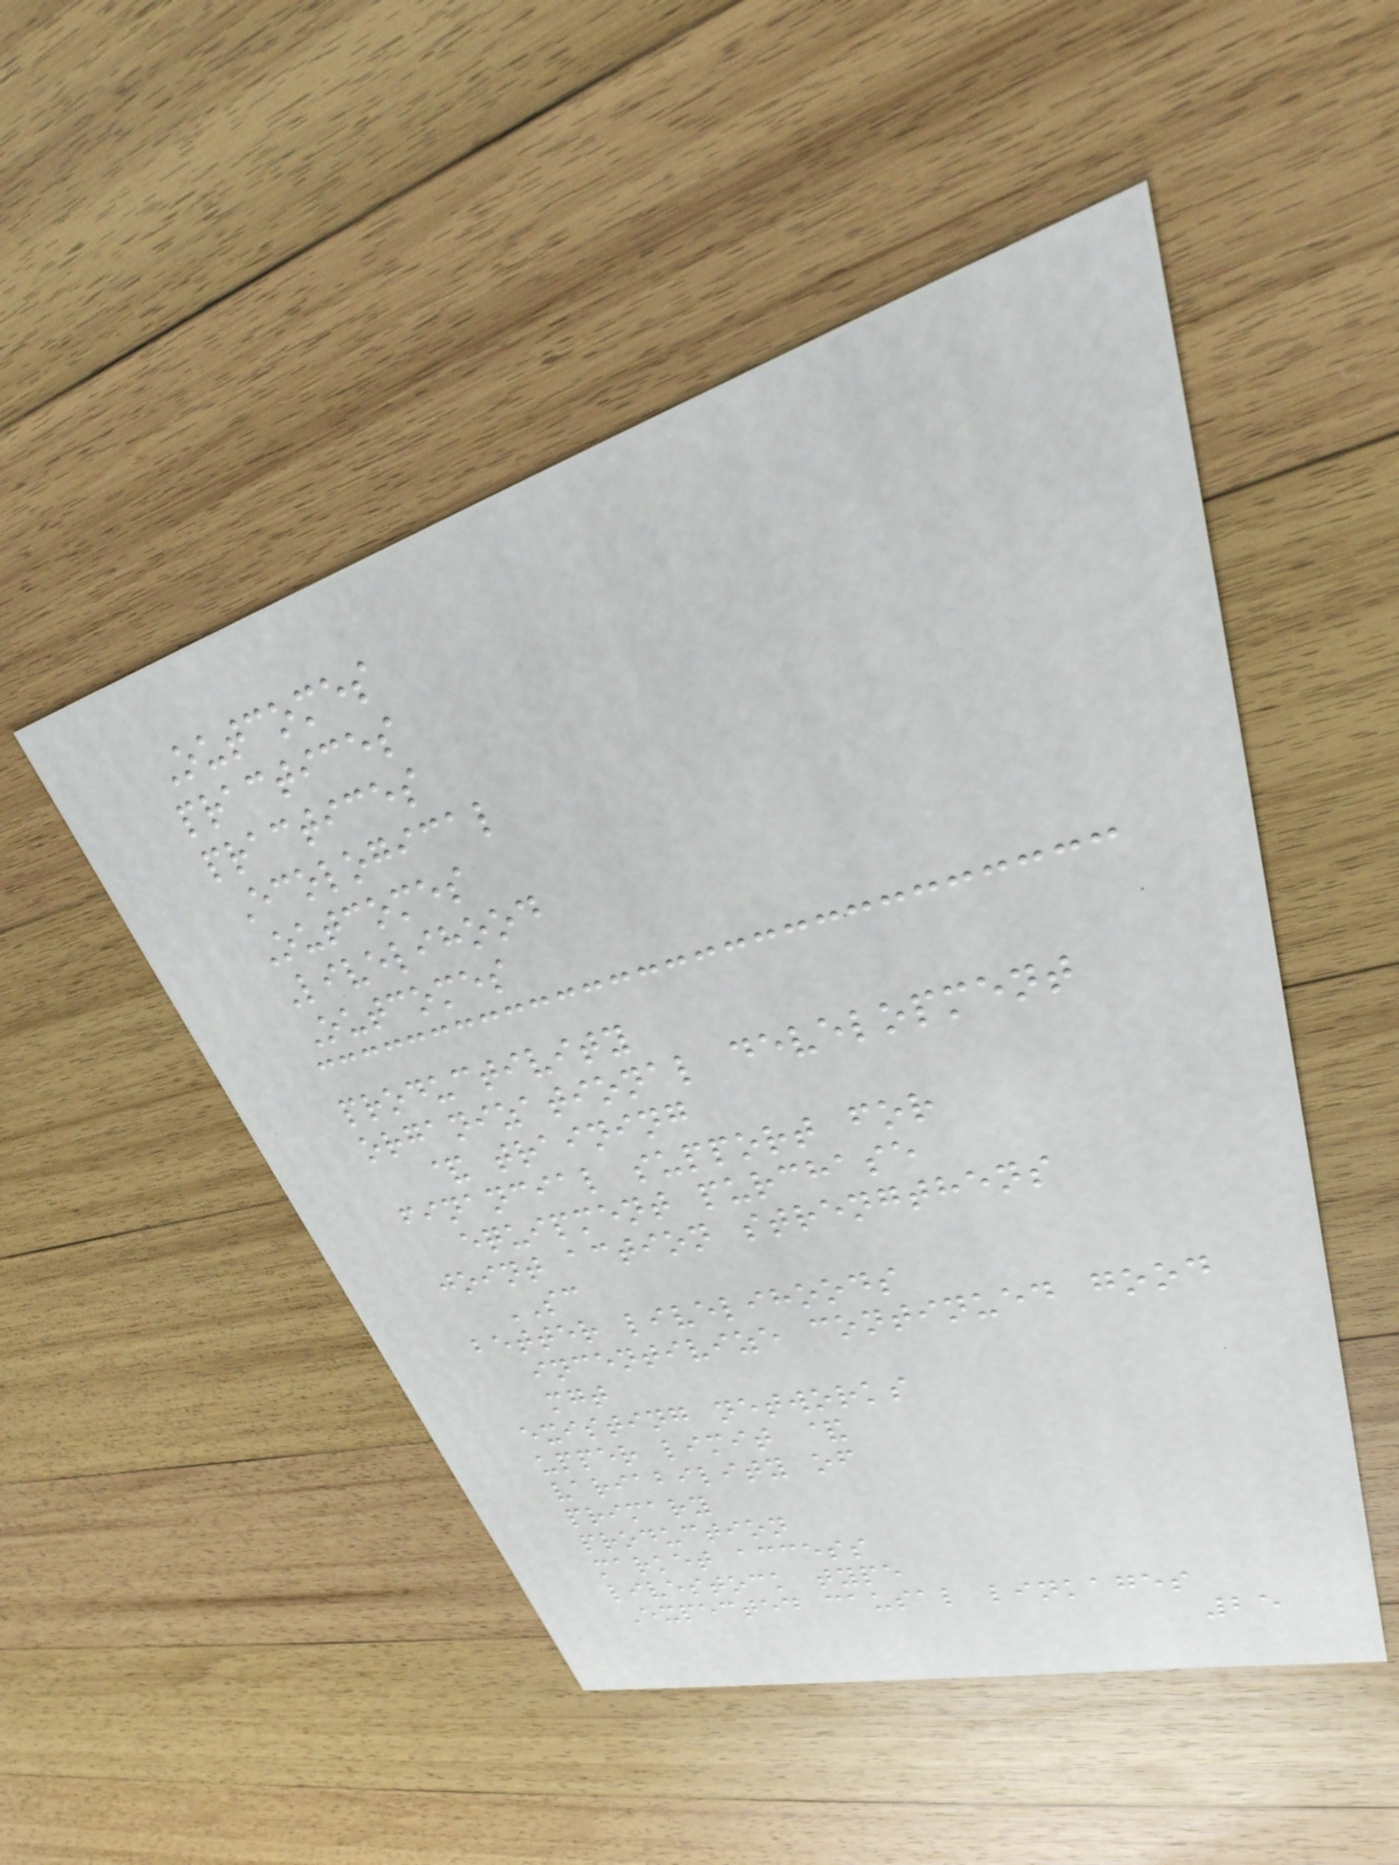Outcomes
practices
practices
Ecological
Outcomes
Livelihood
Outcomes
productivity
organizational development
& training
financial support for
equipment purchase
joint action strengthens
SC
better livelihoods
incentivize continued good
mgt
existing networks
upper limit &
variability of
primary
production
market access
livestock type
Expected causal linkages
25
